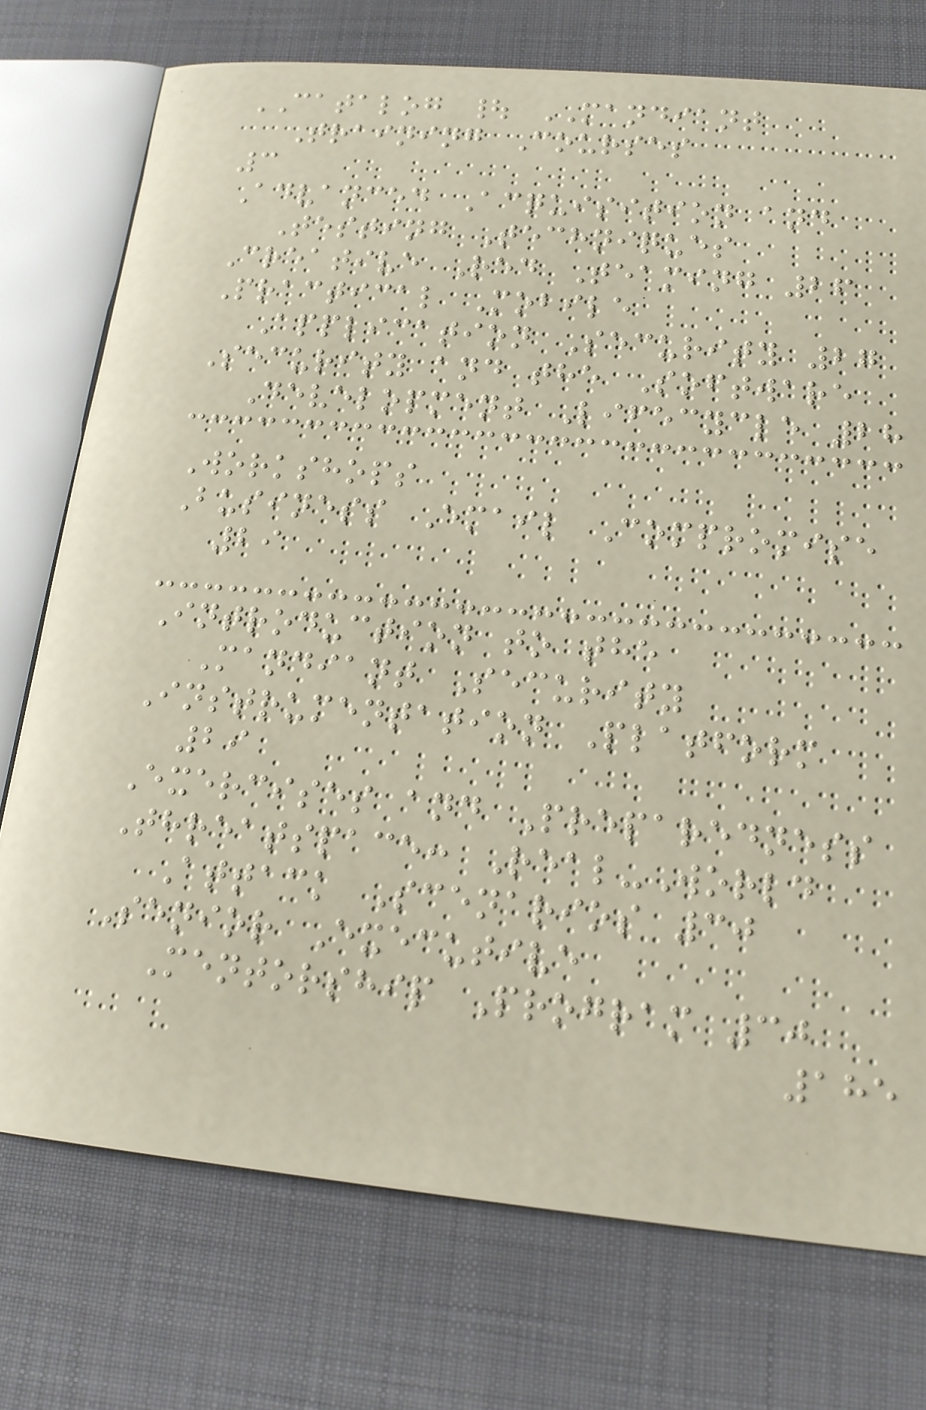CATALOG | MANDIANT
Training Courses
3
Advanced Acquisition and
Testing Techniques
Creative Red Teaming 26
Practical Mobile
Application Security 27
Security and the Software
Development Lifecycle 28
Workshops
Business Email Compromise
29
Introduction to the
Mandiant Security
Instrumentation Platform
29
Exercises and Preparedness
Threatspace: Real-World
Attack Scenarios 30
Senior Executive
Mentorship Program 30
185
